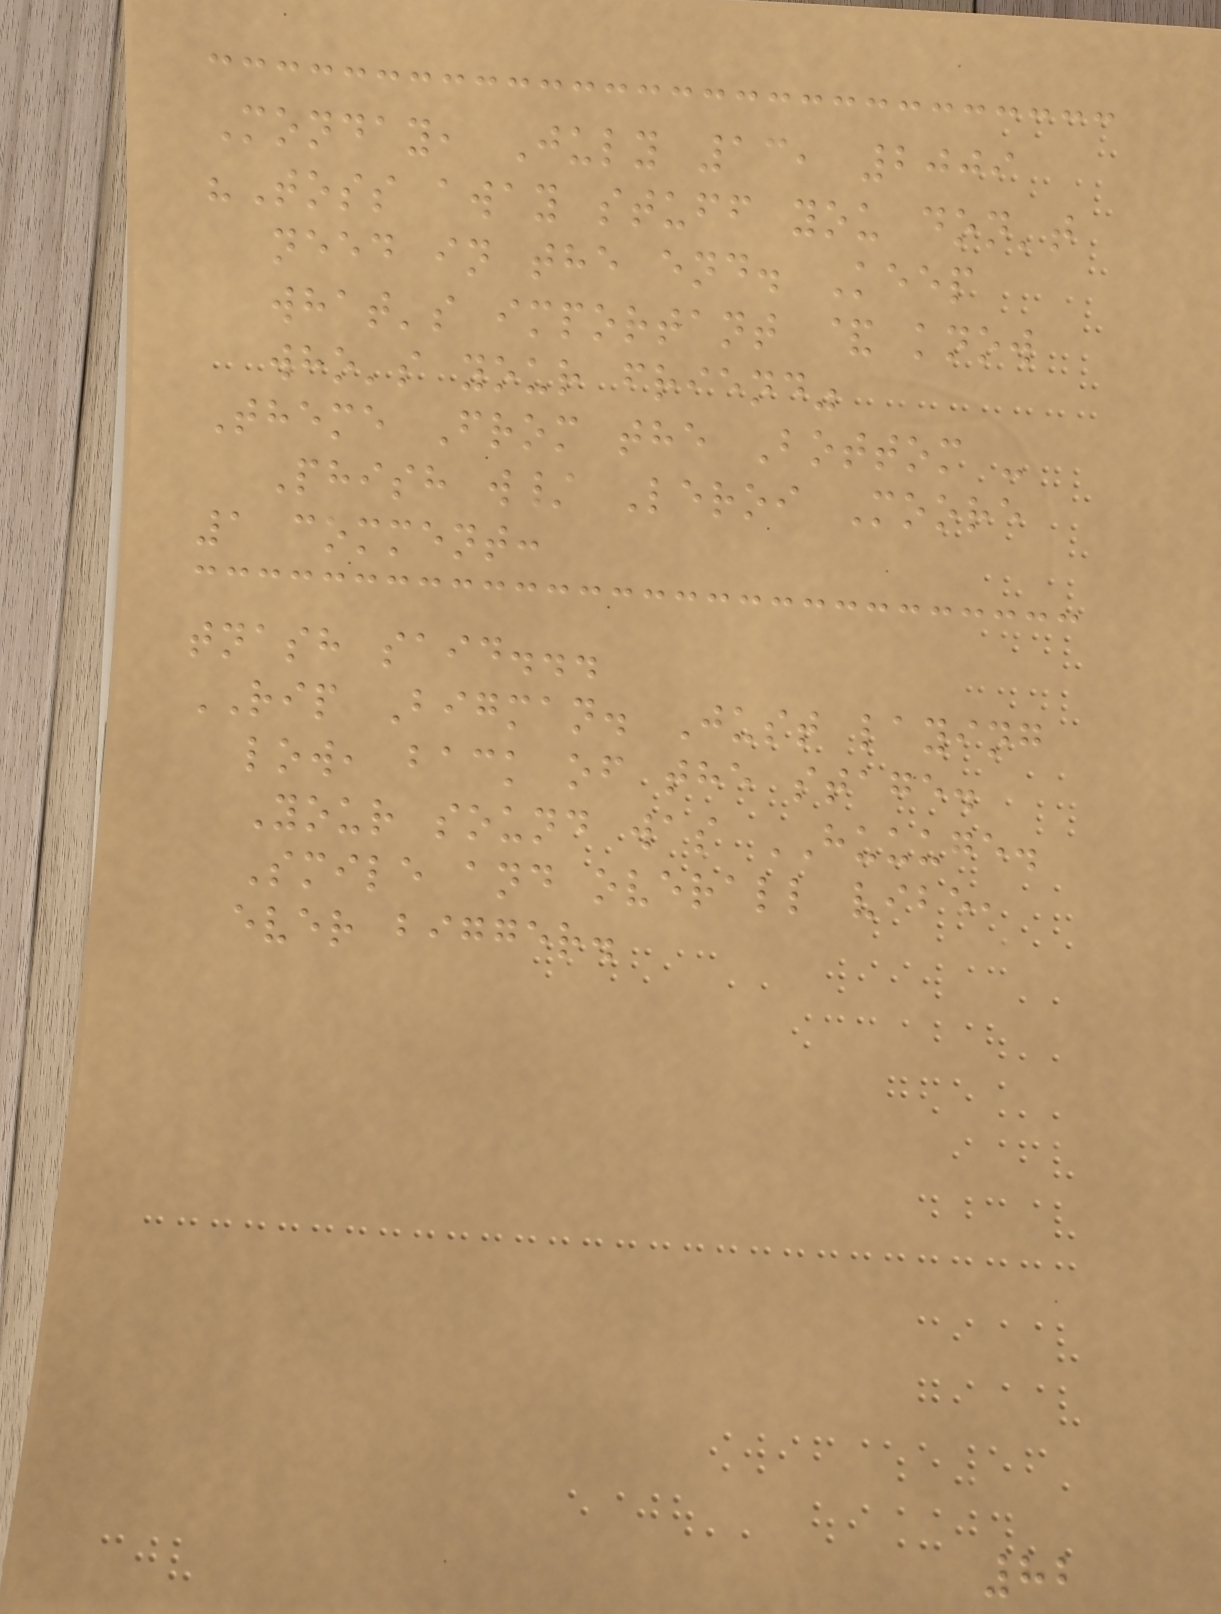Monday, July 13, 2009
"Toss away stuff you don't
need in the end. Keep
what's important & know
who's your friend"
Theme From the Bottom -
Phish w/ Leroi Moore
1 comment:
tnash said...
RIP Bigman. Just laying
low, back of the stage.
Your sound was HUUUGE.
Smile and overall vibe,
ever bigger.
82
